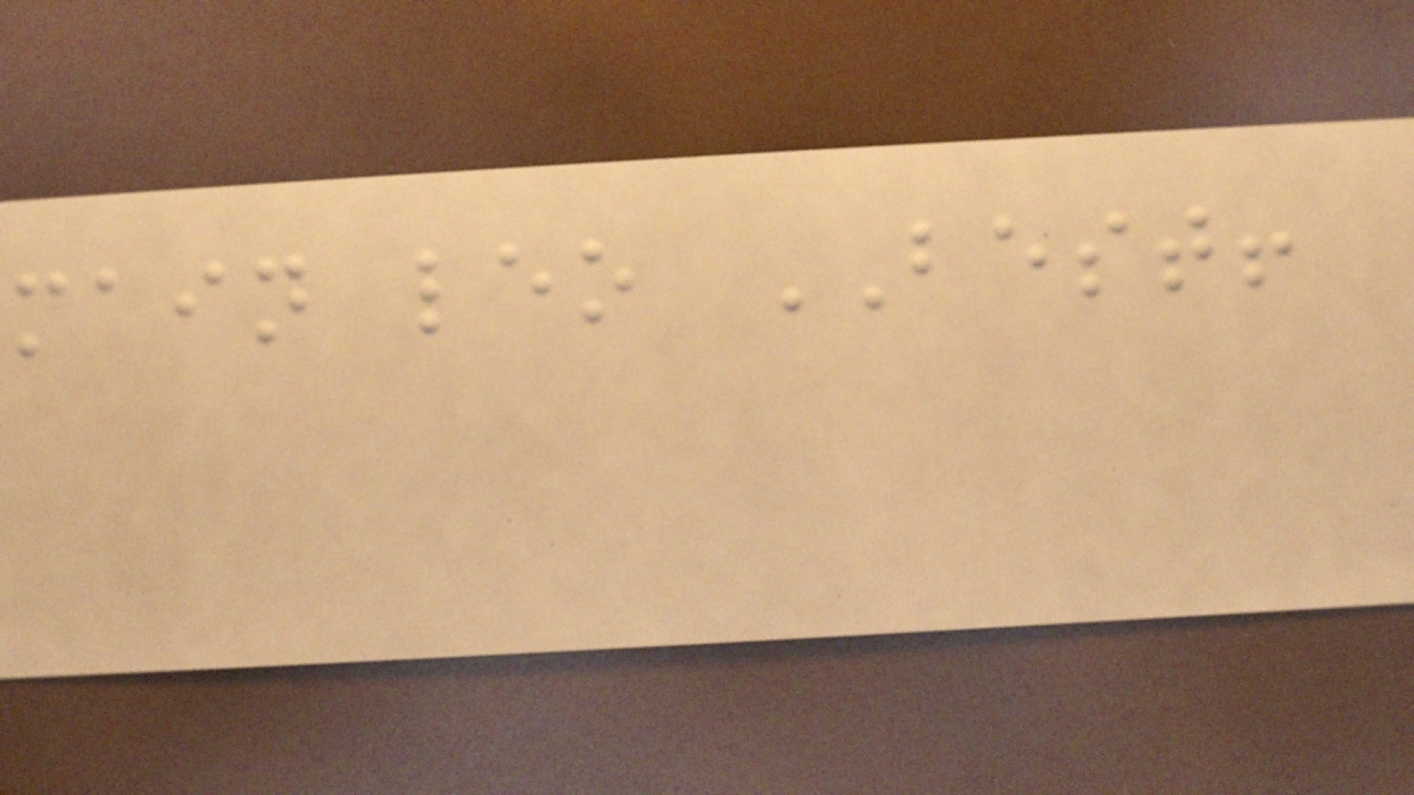main leo BEST!
